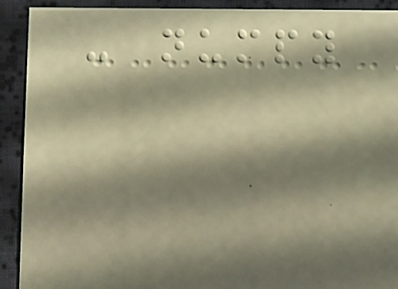- numpy
